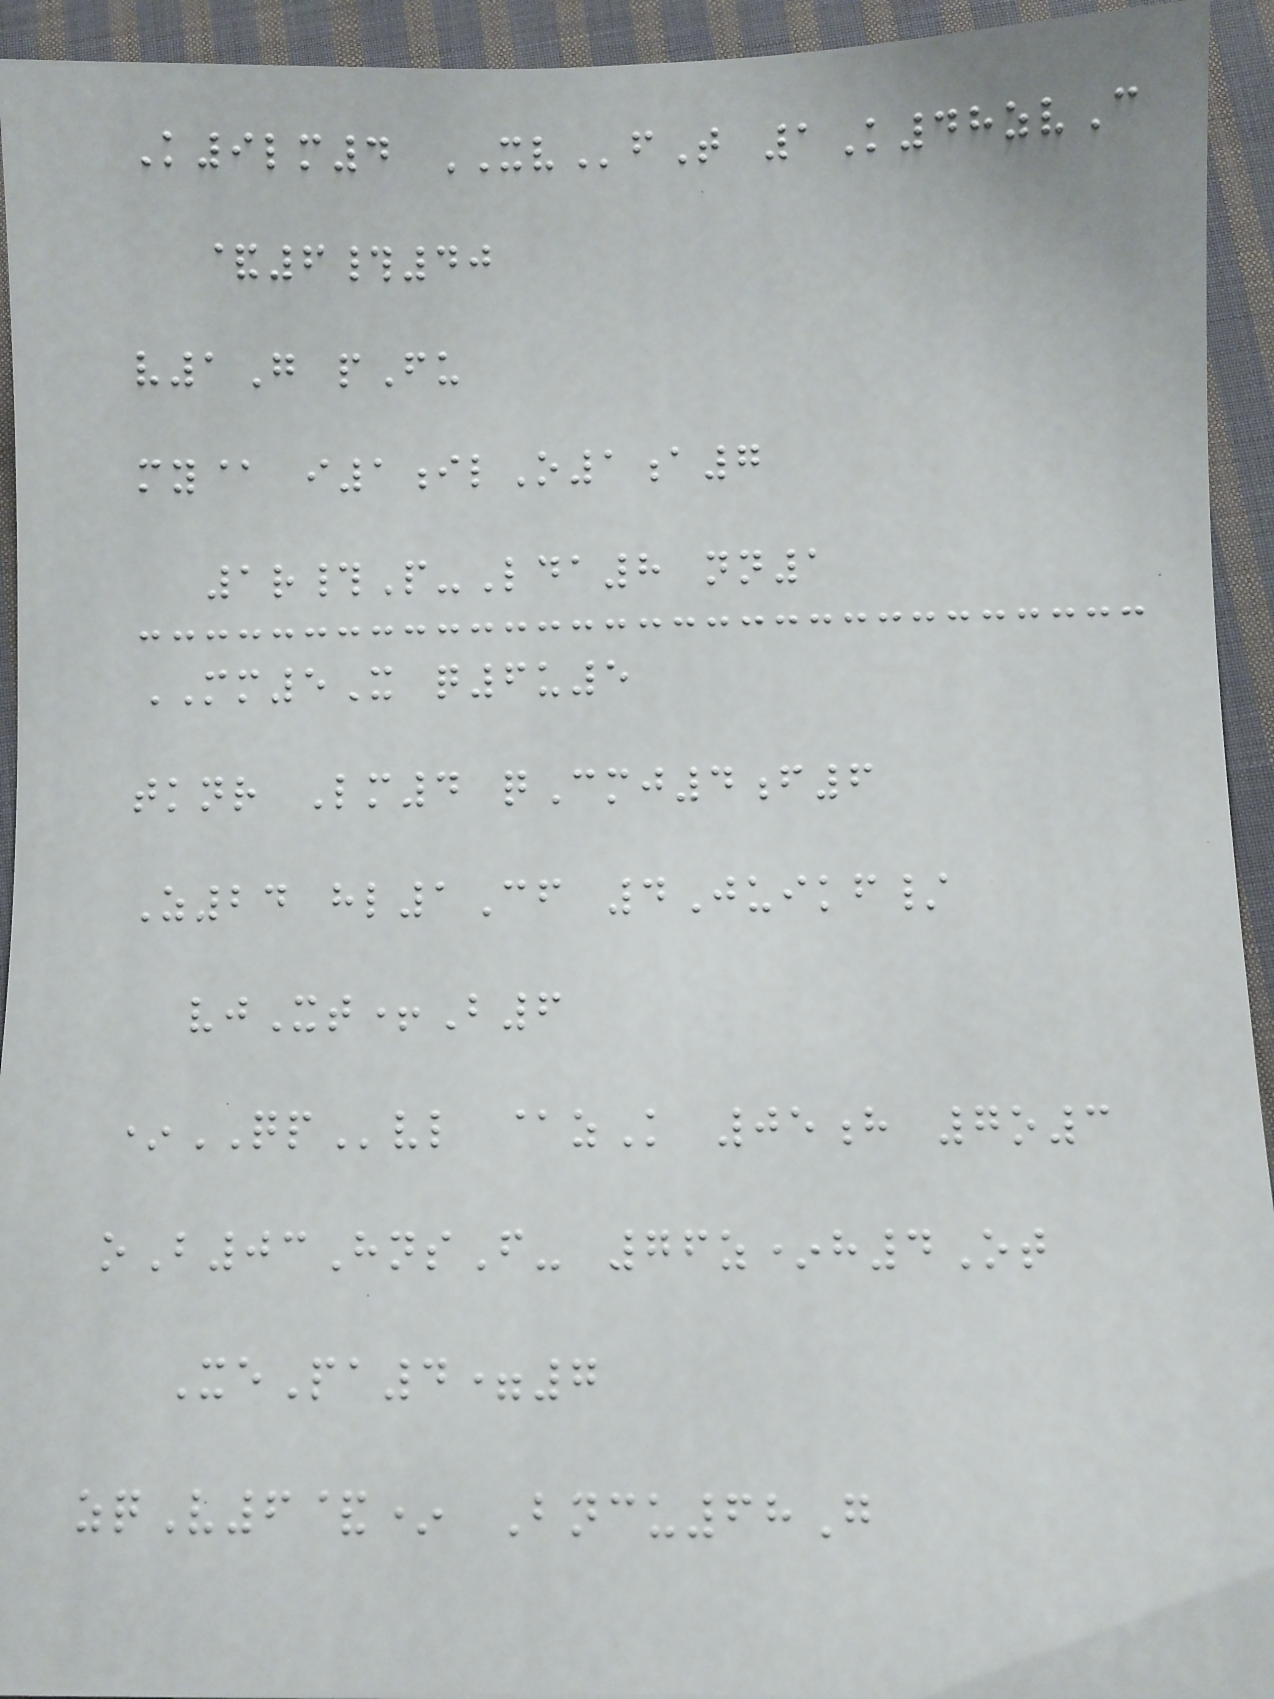K9lm4 XVfT 1K48zvC
&6#40
v1G pFu
my@ i1ilO1a7
1r#P-Lda8 nn1
MM5X q6u5
tknr Lm4 qCmj4f6
Z24 hl1Cf 4Juikf/
vjXt+B6
*QPvl @zK 05h 7o3
oB03HnsF- 76z*h4Ot
XePa4=7
zqV6&* Bncu68G
